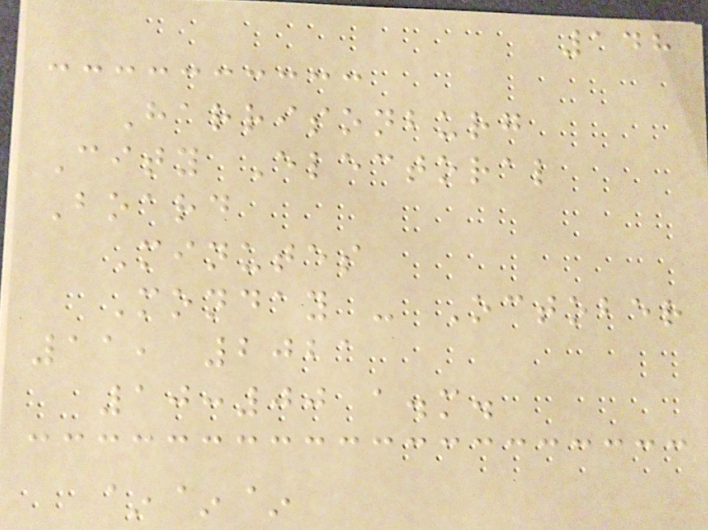148
Harrisonburg
City Electoral
Board
Minutes
Monday - October
11, 2021
10:00 a.m.
~~~
